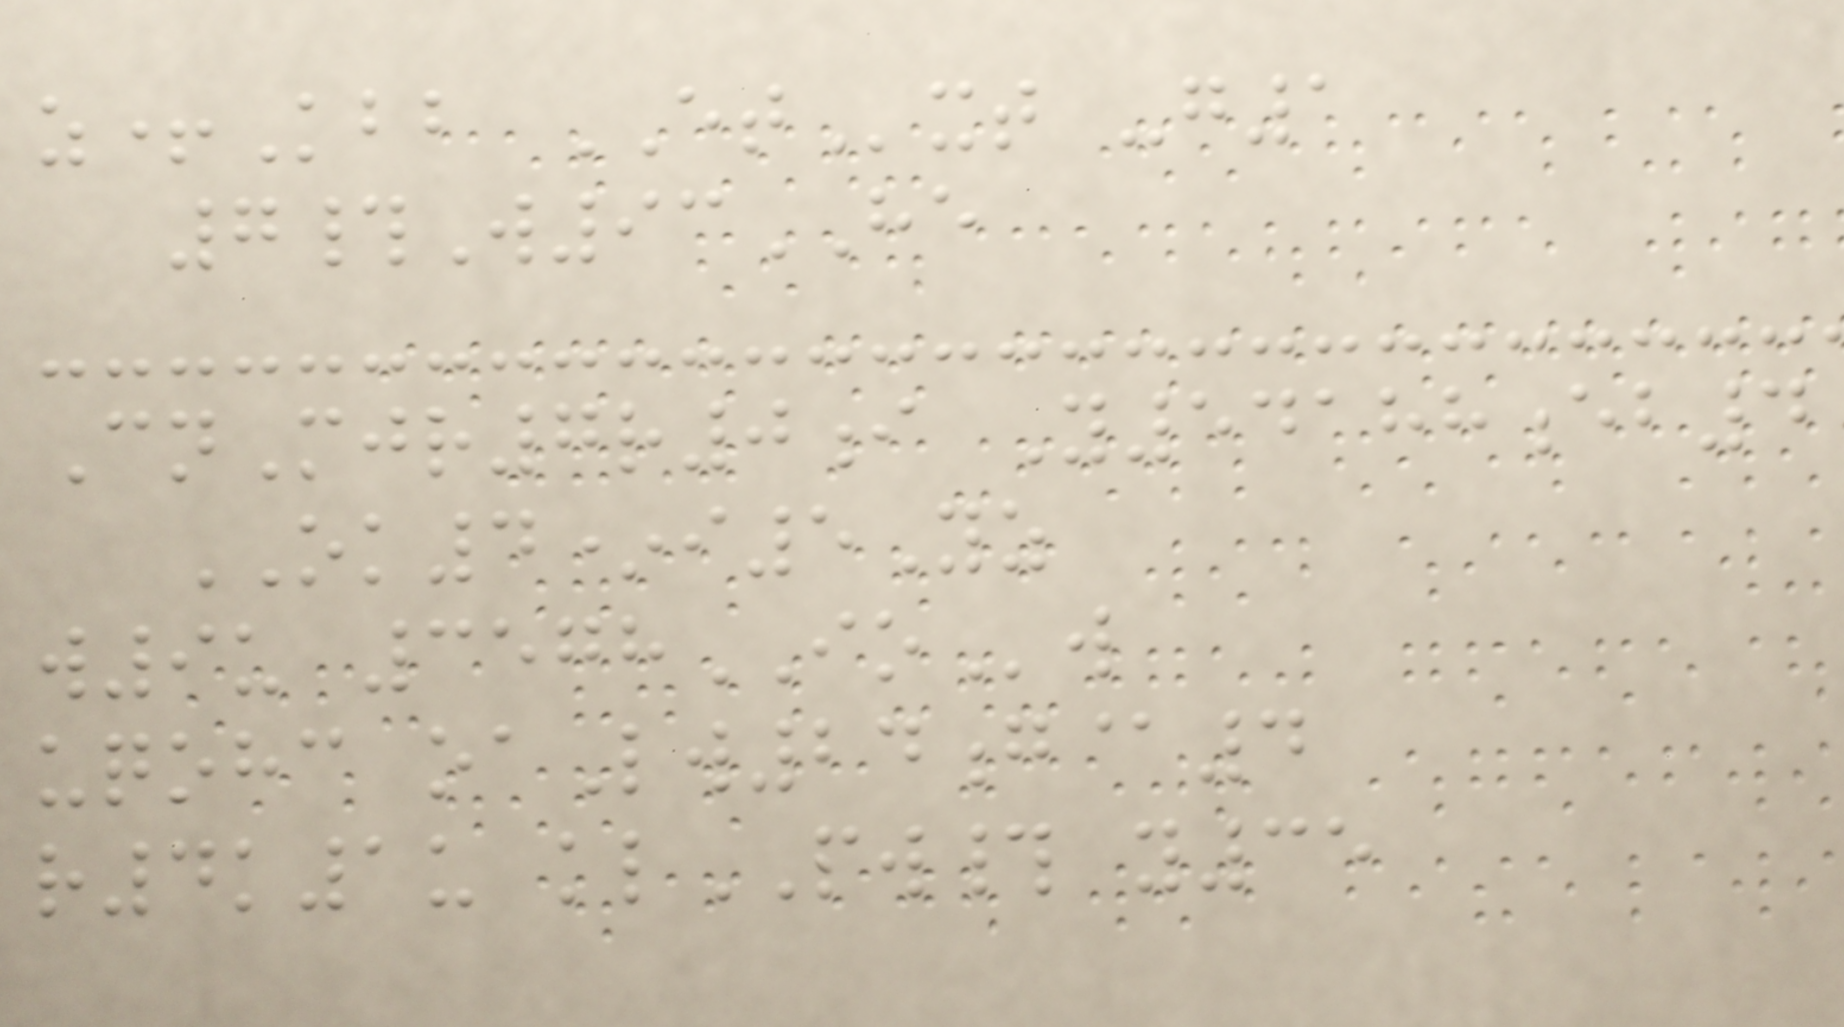z+Kbb ETxt -g1
7#W93HE
CnMjr7r0i Y54188eb4
OK4*i5Yz
w9u 3578IOw
uqohc oaLw24g@4
r4k1u klPW# y35
